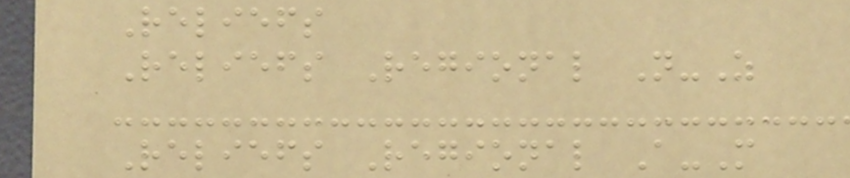Reliefs
Reliefs Regional N-Z
Reliefs Regional A-M
